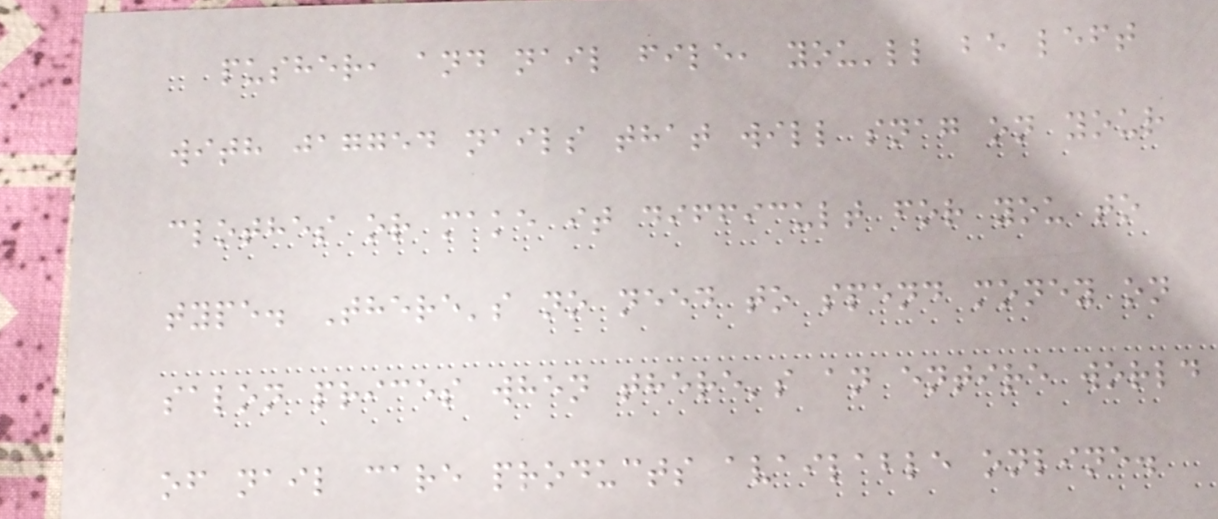pusher, and nail file, you'll be left
with jagged nails that will snag on your
clothes or make it difficult for you to
type. There's no need to spend money on
salon prices when there's an entire world
of nail care products available online.
